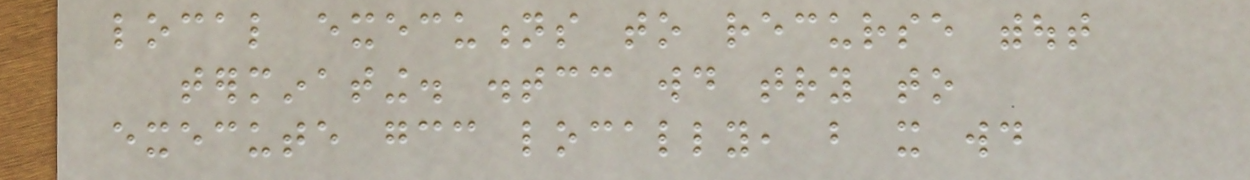local executions to recurse without
terminating. distcc would try to
execute gcc locally, but it would
